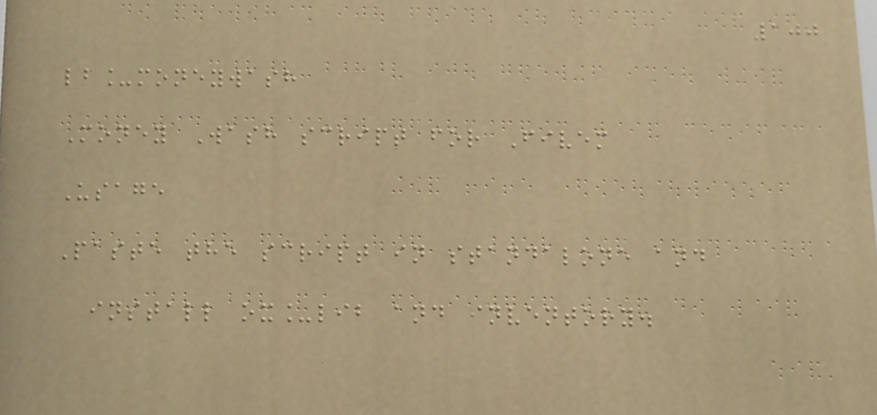100
lb_moneywash
Money Wash script for Fivem
Usage
Paste the script in standalone and
install ox_lib and inventory.
